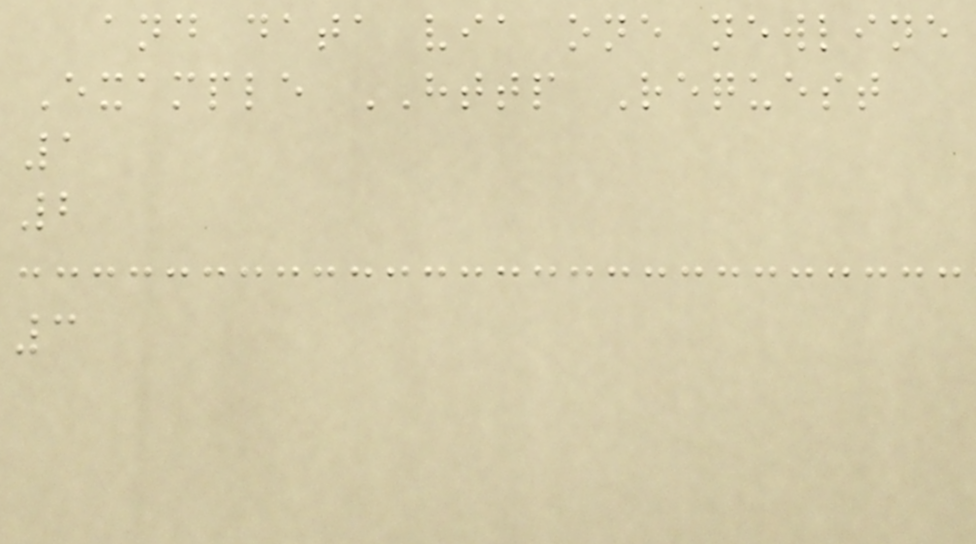and data via one newline
Example HTTP Request
1
2
3
